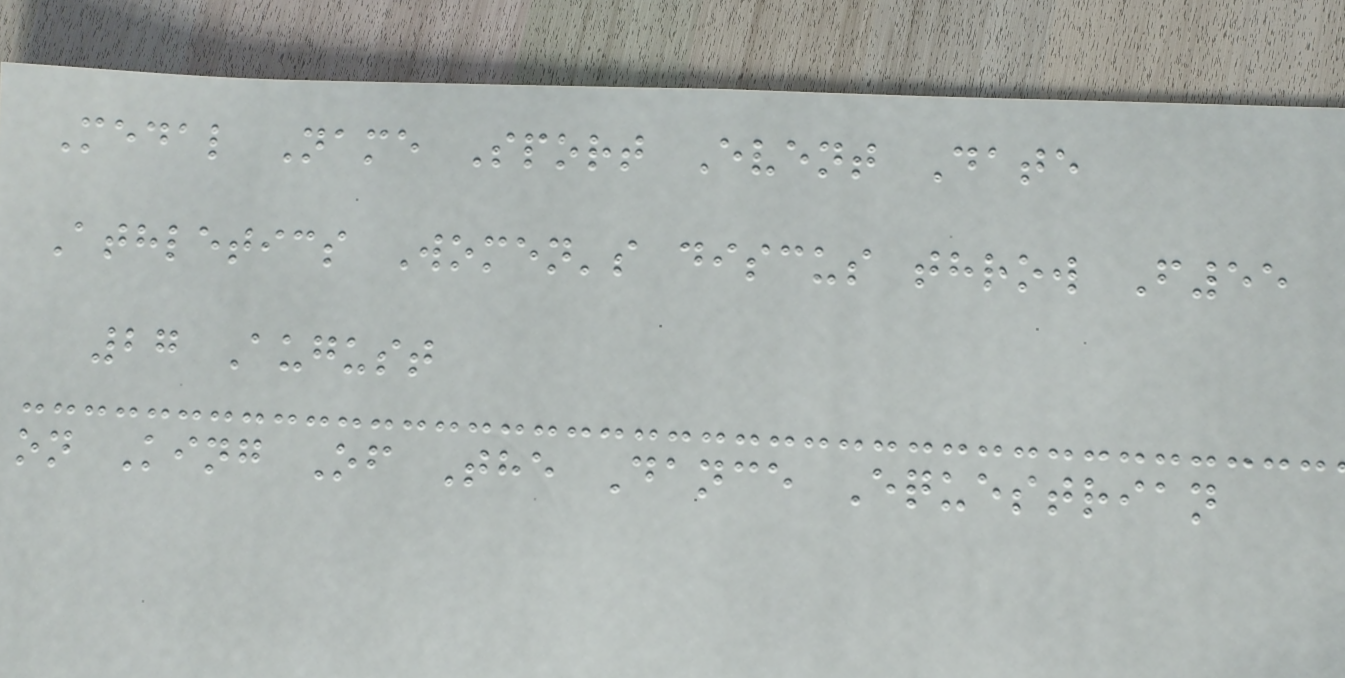Medal Name Sport Event Date
Athletics Women's discus throw F55
27 August
on King Of The Dance Equestrian
